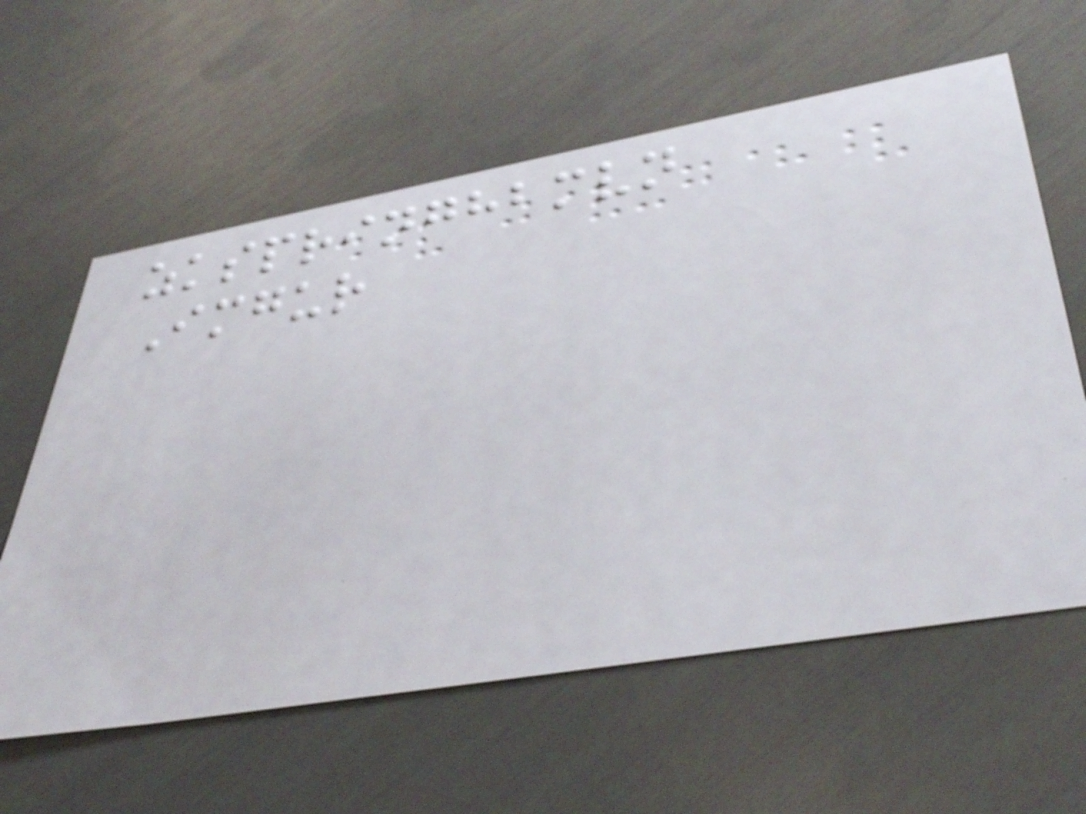zkspringhbmvn
Imgur
